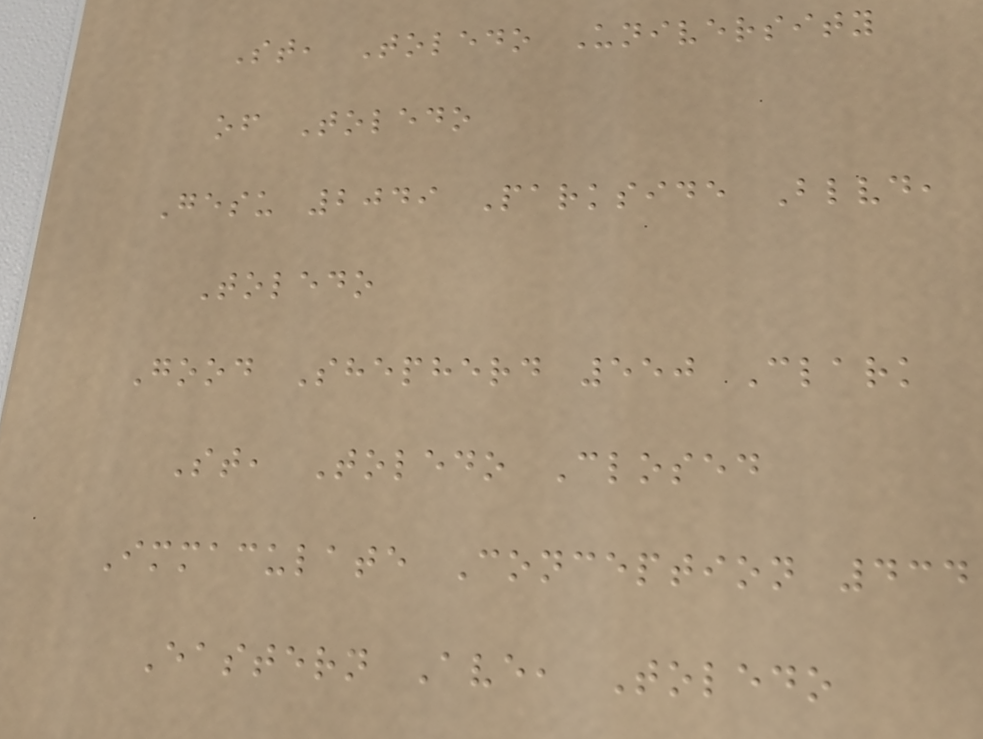St, Toledo University
of Toledo
Gesu 2049 Parkside Blvd,
Toledo
Good Shepherd 550 Clark
St, Toledo Closed
Immaculate Conception 434
Eastern Ave, Toledo
